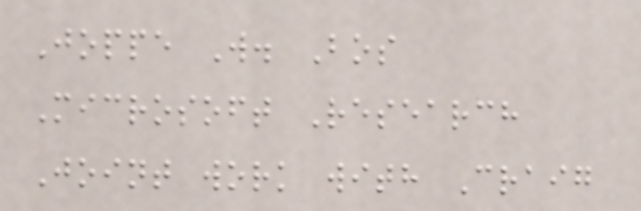Joppe W. Bos
Microsoft Research
Joint work with Craig
